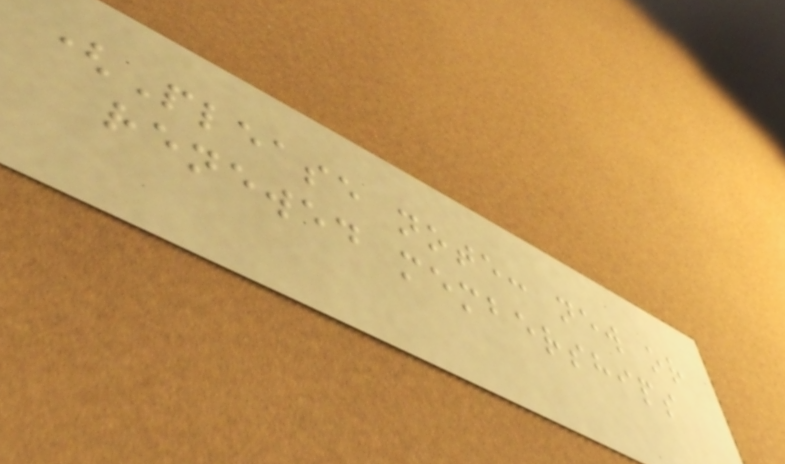(Please note: new or
renewed memberships
